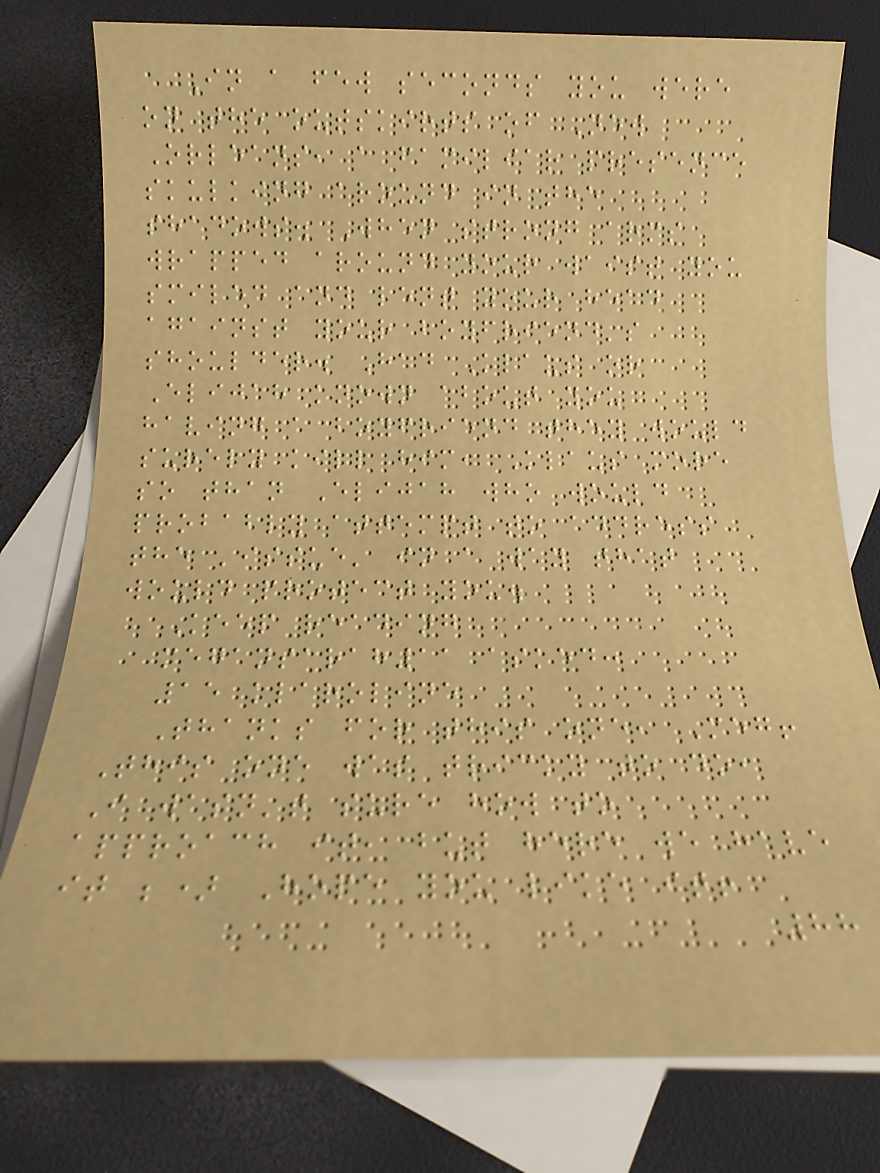In a few seconds you were
on the outskirts of New
Orleans, a familiar presence
skulking around in the
shadows. When strong arms
wrapped around your waist you
smiled and lent your head
against your boyfriend's
shoulder. Had Klaus or
Elijah known about you
having a boyfriend they would
surely kill him, Klaus more
so than Elijah who would
probably attempt to address
the 'issue' in a way that
would protect you.
Keep reading
megansarah11 asked:
15 klaroline
Thanks for this one, Meg!
This one was tricky to do,
I wasn't sure how to
approach it, but here we have
it ;) Hope you like it!
88
